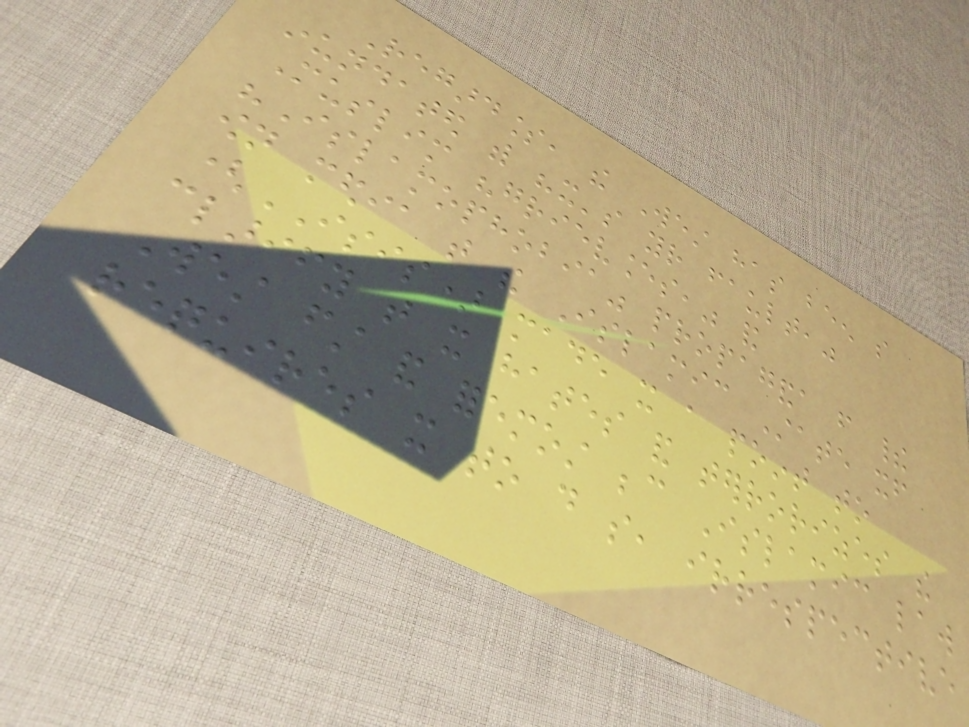Regardless, the West has been so
inundated with "it's your fault,"
Muslim "grievances," and
"Islamophobia" propaganda from their
own media that the Islamic State itself
(ISIS) made it a point to
clarify that it hates and terrorizes the
West first and foremost because Islamic law
requires it to do so, irrespective
